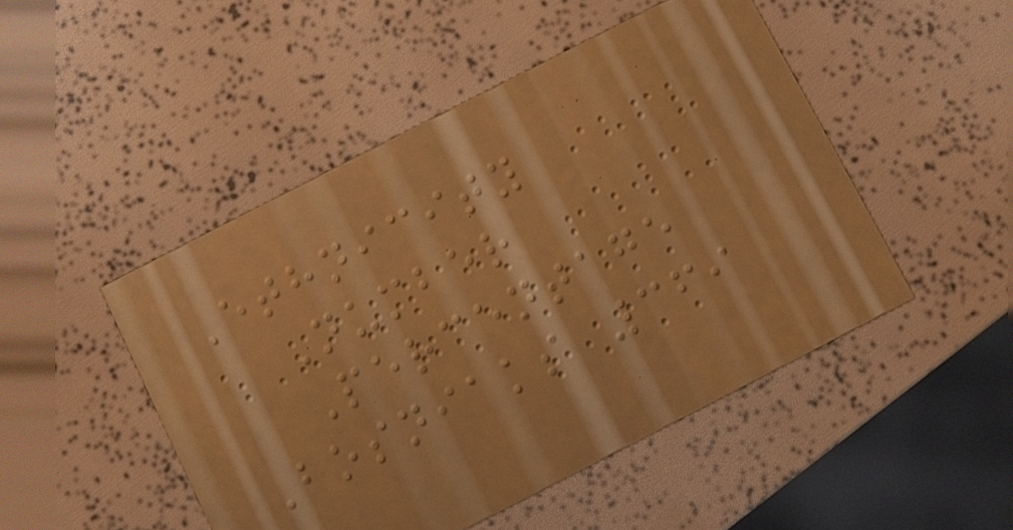Ethnicity
Number
Percentage
Bosniaks 369
